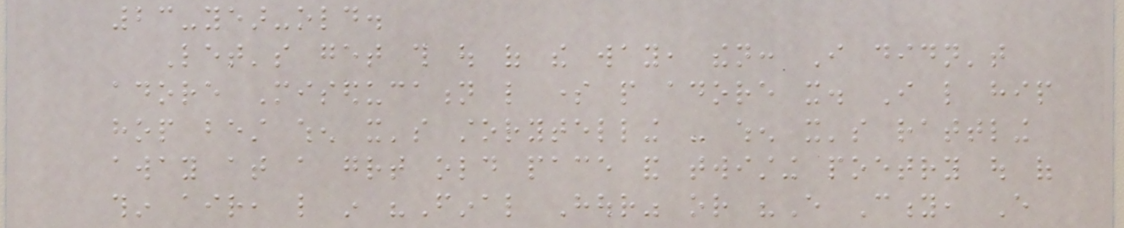23-year-old.
Let's get this out of the way, then: I didn't
adore Miseducation like some people adore it. I like hip
hop best when it's storytelling - when it's rattling
away at a great old pace and twisting poetry out of
thin air, like in "Final Hour" or "Every City, Every
